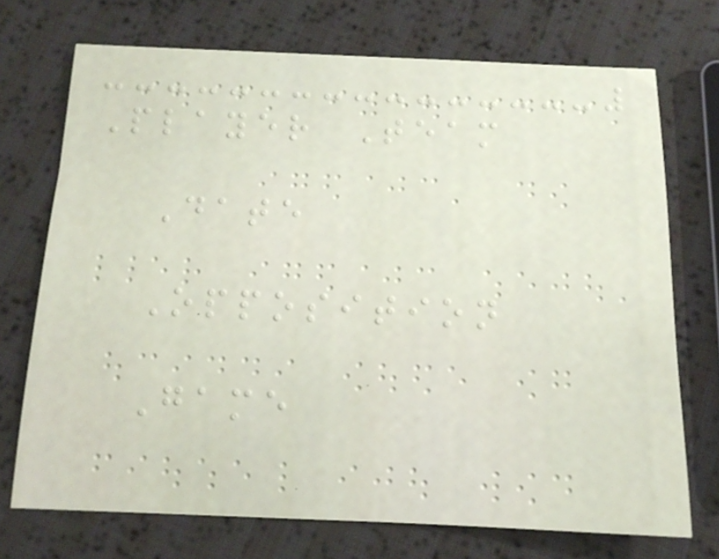Player Team
Date
Opposition
Game
